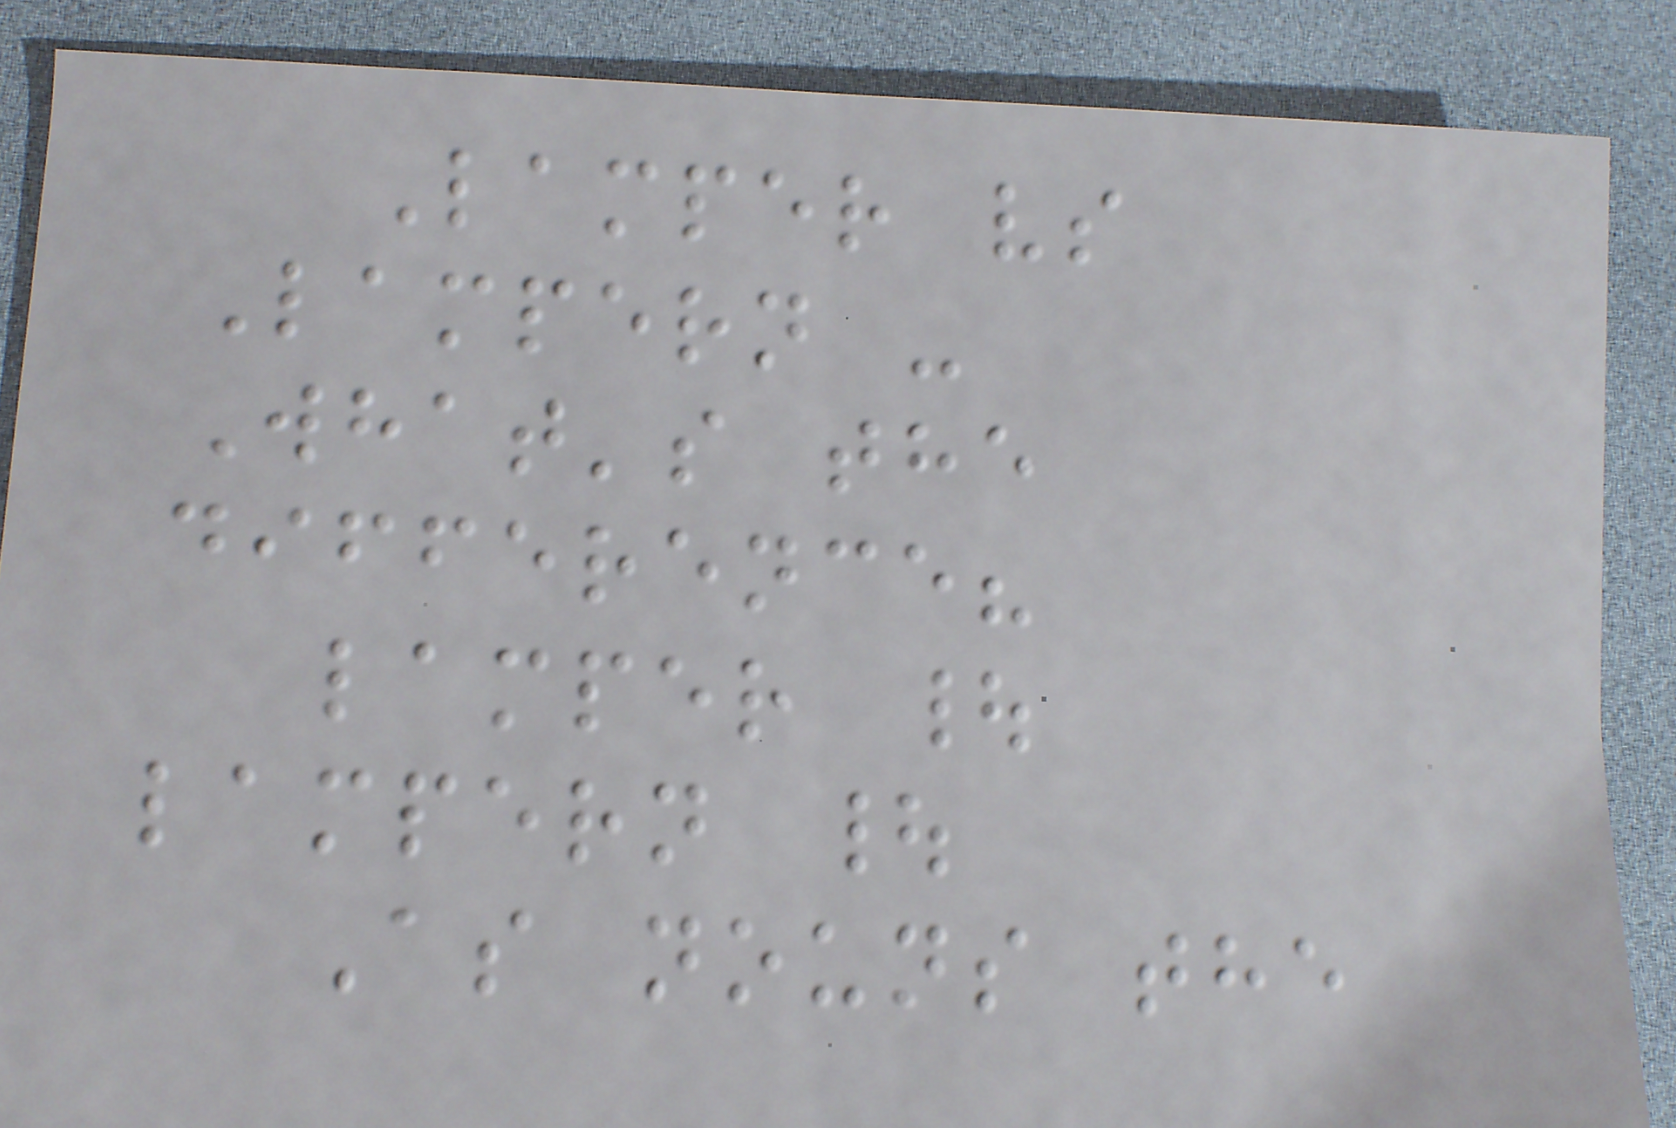Lamper vs
Lampern -
What's the
difference?
lamper |
lampern |
As nouns the
